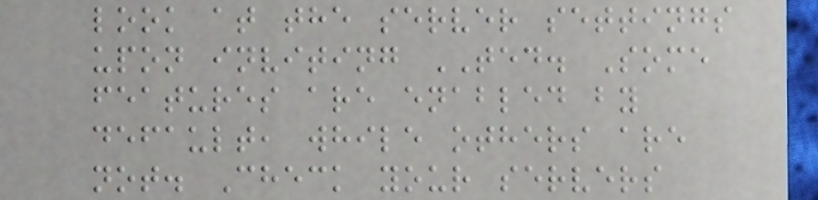look at the server settings
upon inviting TED. Some
features are enabled by
default, while others are
not. Check your servers
